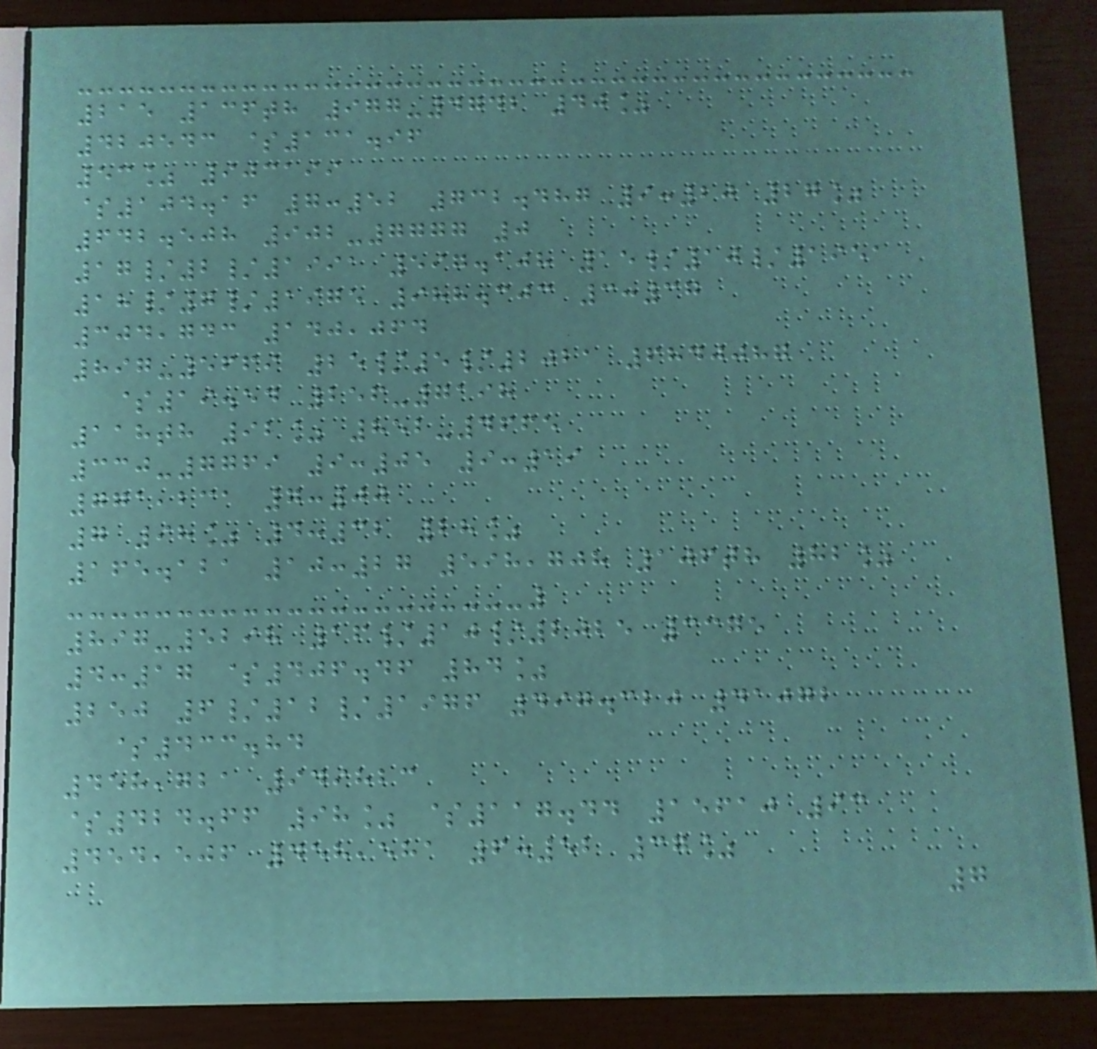215 136th 977-4742 40%
420543 $131.96
53% 903199
$104.16 7:52 732.487 9:20 27%
642.508 902-7777 0
17/2/1991 597.108 15/10/1951
18/7/1975 988.303 3:37
304,743 140,064
897-5669 25/5/2021 6840087
$19.54 256-7198
118th 92% 852-4665
330-7769 9:05 9:19
771,231 7:00
7 98% 4:32 28%
165.121 10:27 598,708 106th 82%
897-5298 16/10/2025 3375
4:17 $406.46 84%
250 6/12/1976 497.320 41072
$433.84
458,721 949823
$424.66 98% $117.44 15610 93
454,506 458,581 6:52 37%
7
